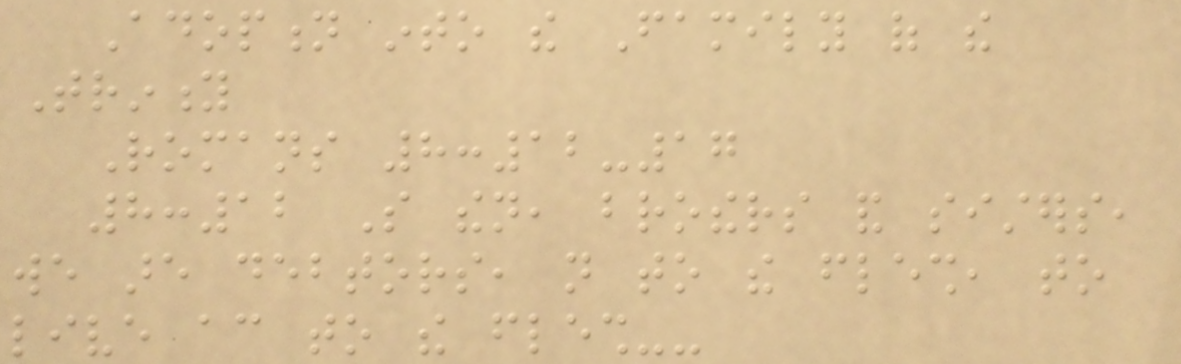Adoption into the Family of the
Trinity
Romans 8:12-17
8:12 So then, brothers and sisters,
we are debtors, not to the flesh, to
live according to the flesh--
